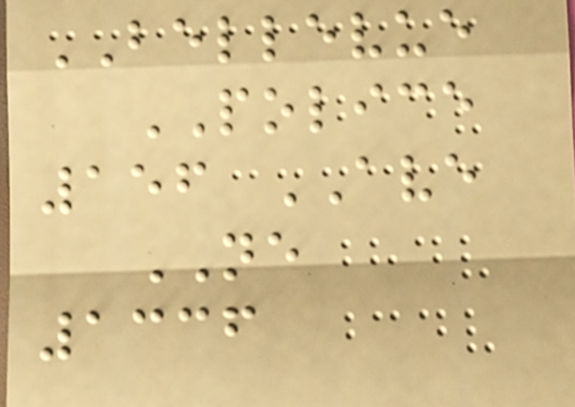BELLEVUE
POLICE
156 AVE
NE
1336
